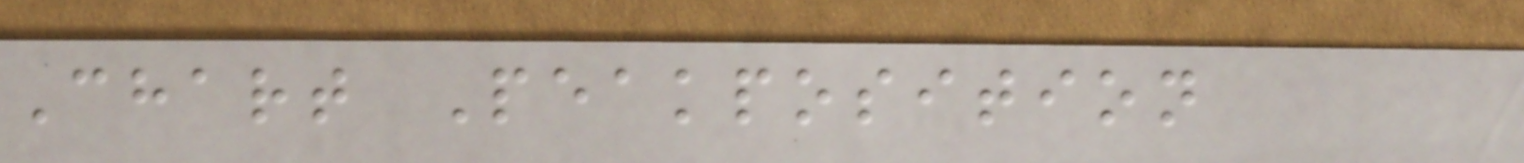Chart Peakposition
